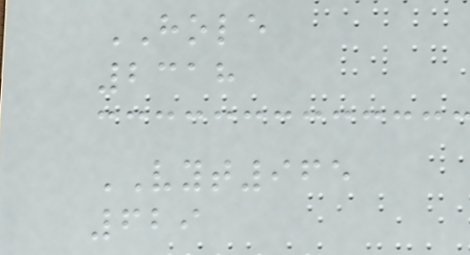HOLE
2318
VYT965
629
